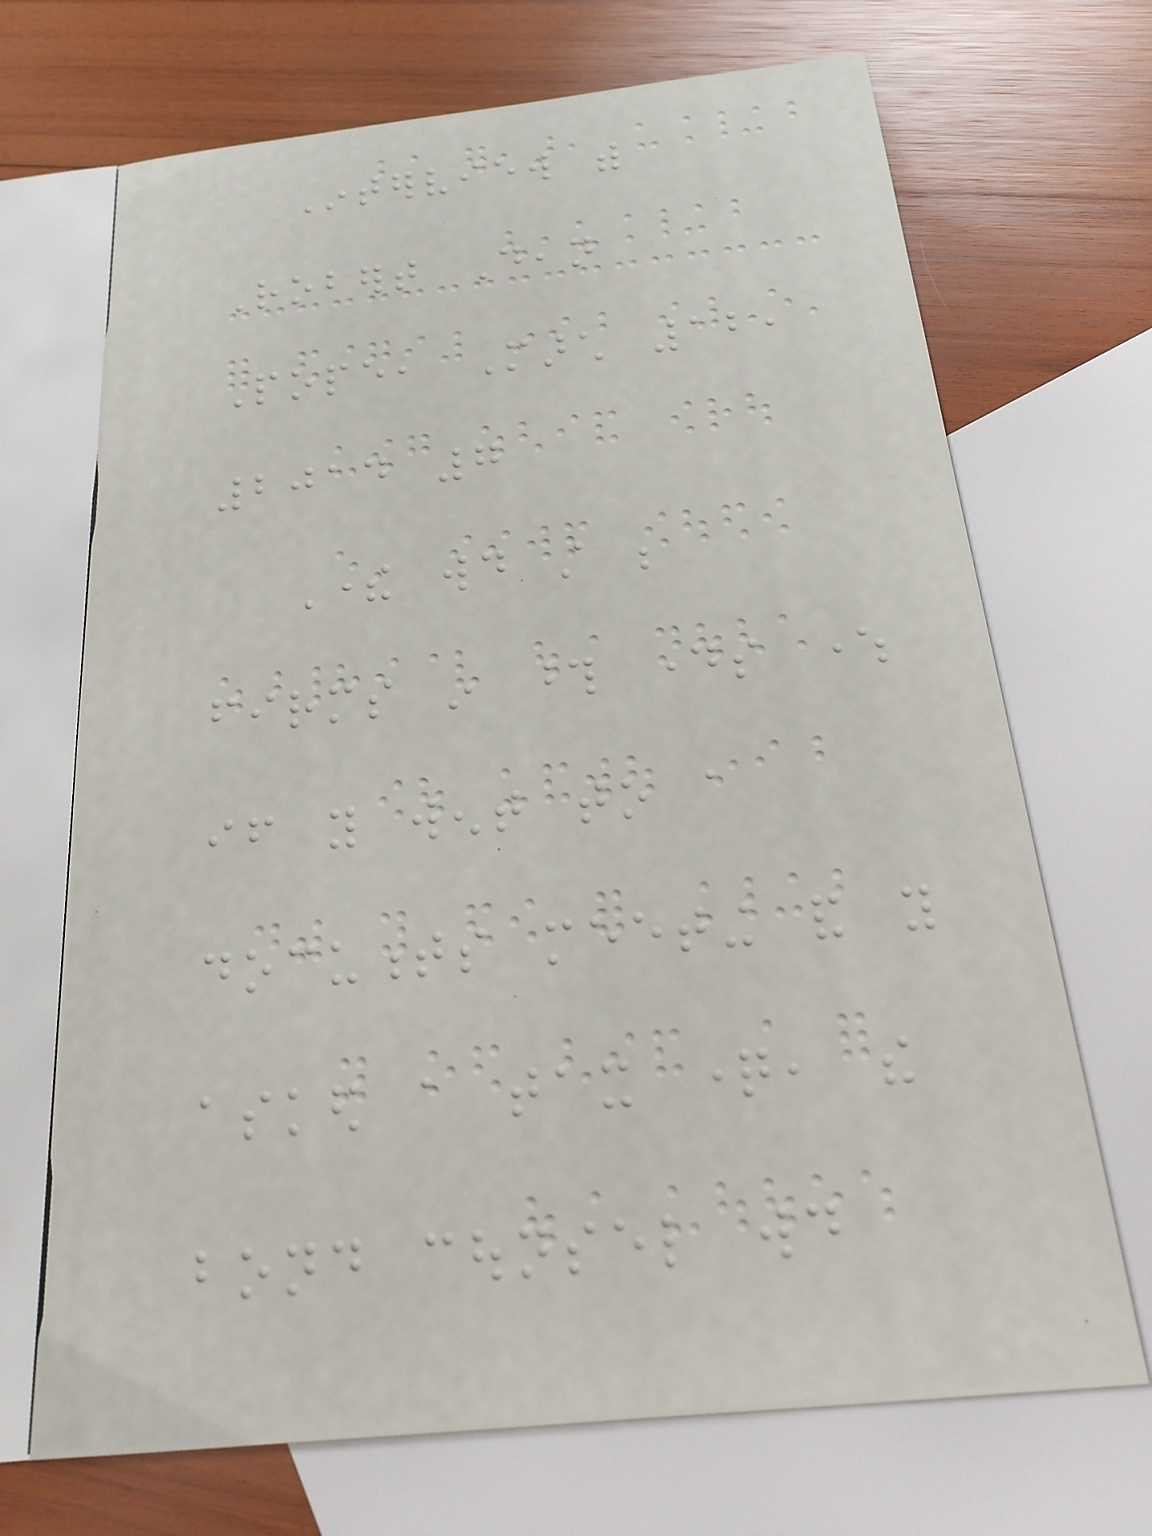Interview with
Robert Dean
Pope, March 12,
2014 7
There would still be
firms in those days where
if you went to a
documents meeting and you
asked a tax question, the
bond counsel would
